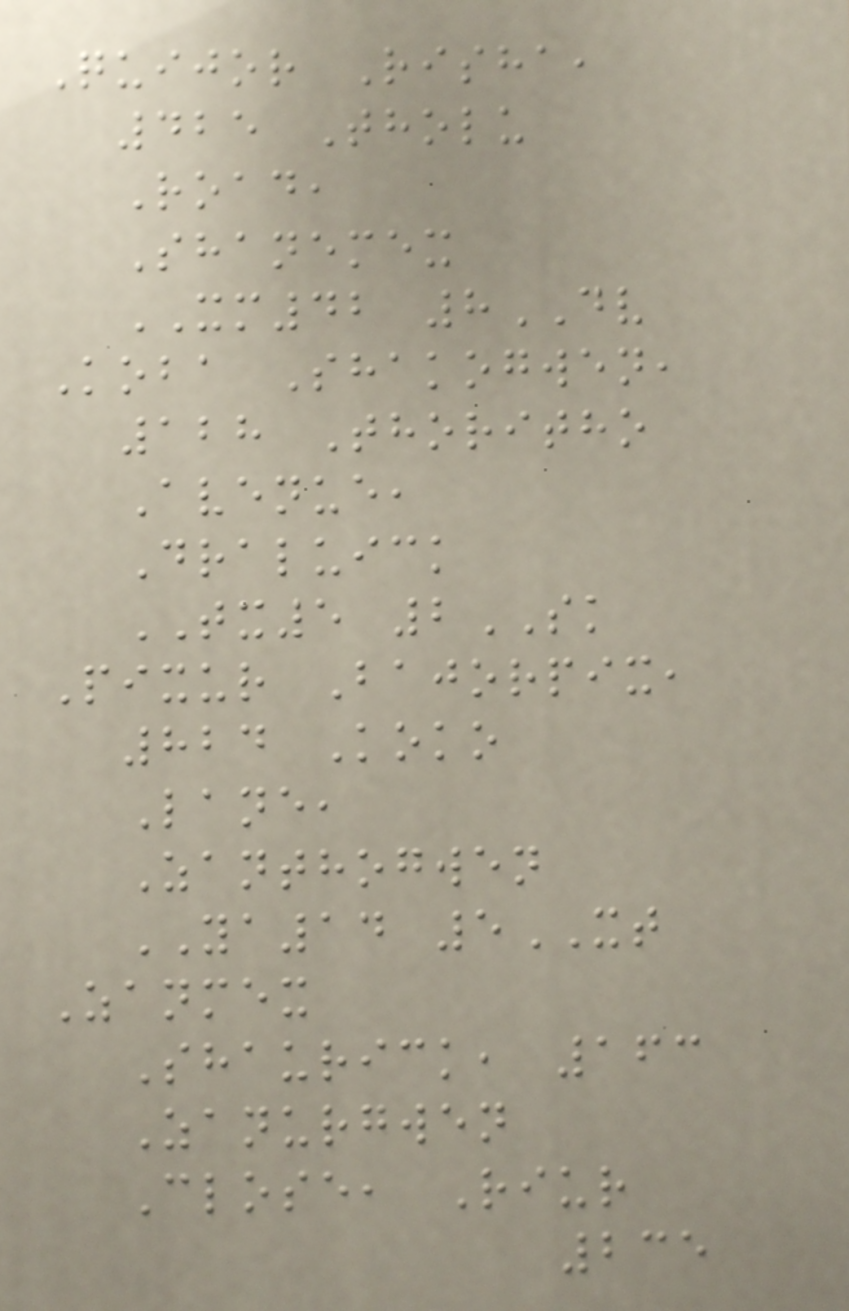Quijor Risha,
425 Tholu
Road,
Shanemex
XM42 8DV
Koba Shakogwen,
128 Thoritho
Avenue,
Draluick
TX5 2SK
Pixur Bajorpix,
824 Koko
Lane,
Zanthogwen
YA14 5XT
Zanmex
Shaurick, 163
Zanurgwen
Close, Riur
235
